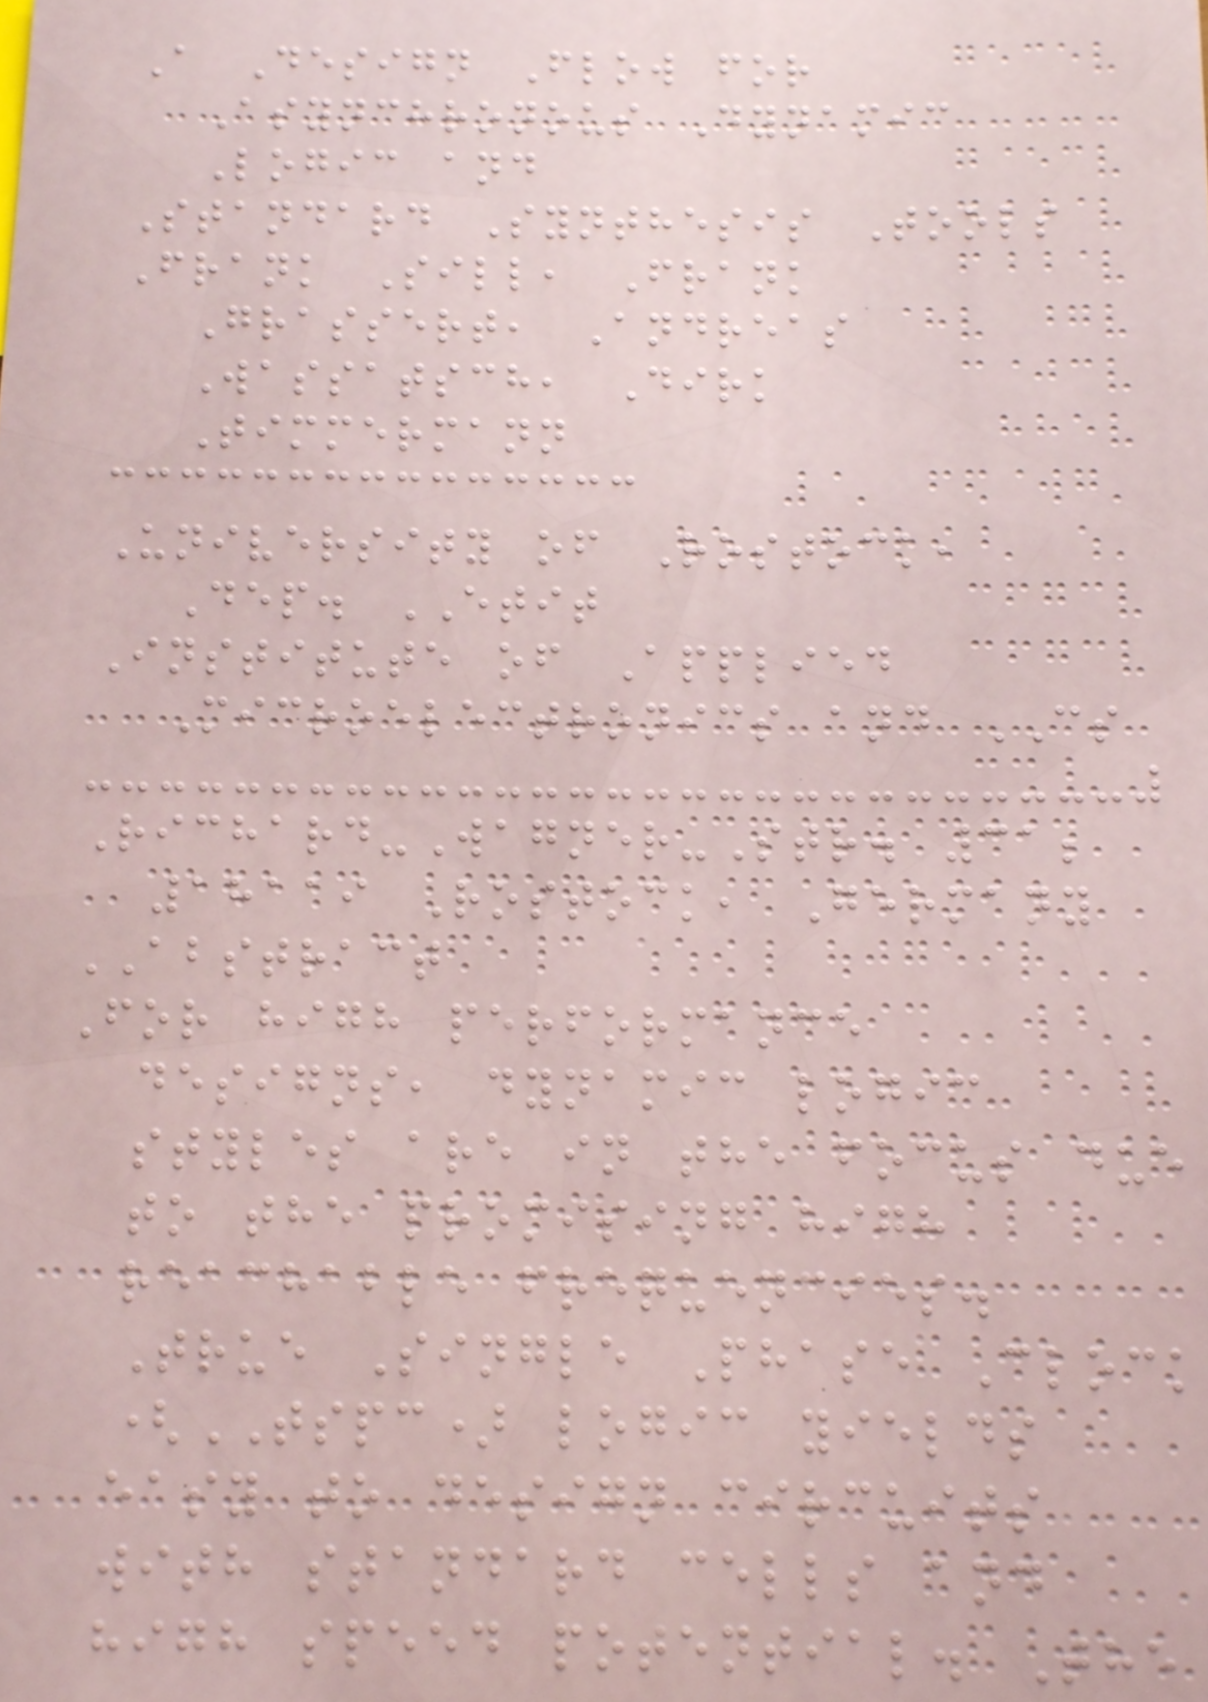A Design Flow for
Asynchronous Dynamic
Logic and
Standard Synthesis Tools
Frank Sill, Frank
Grassert, Andreas
Wassatsch, Dirk
Timmermann
University of Rostock,
Dep. ETIT
Institute of Applied
Microelectronics and CS
Richard-Wagner-Str. 31;
18119 Rostock, Germany
ABSTRACT
For high performance
designs, dynamic logic
styles are in the focus due
to the promising high
reachable frequencies.
True Single Phase Clock
(TSPC) logic yields
easy to design circuits
with standard cells and
high speed potential. The
